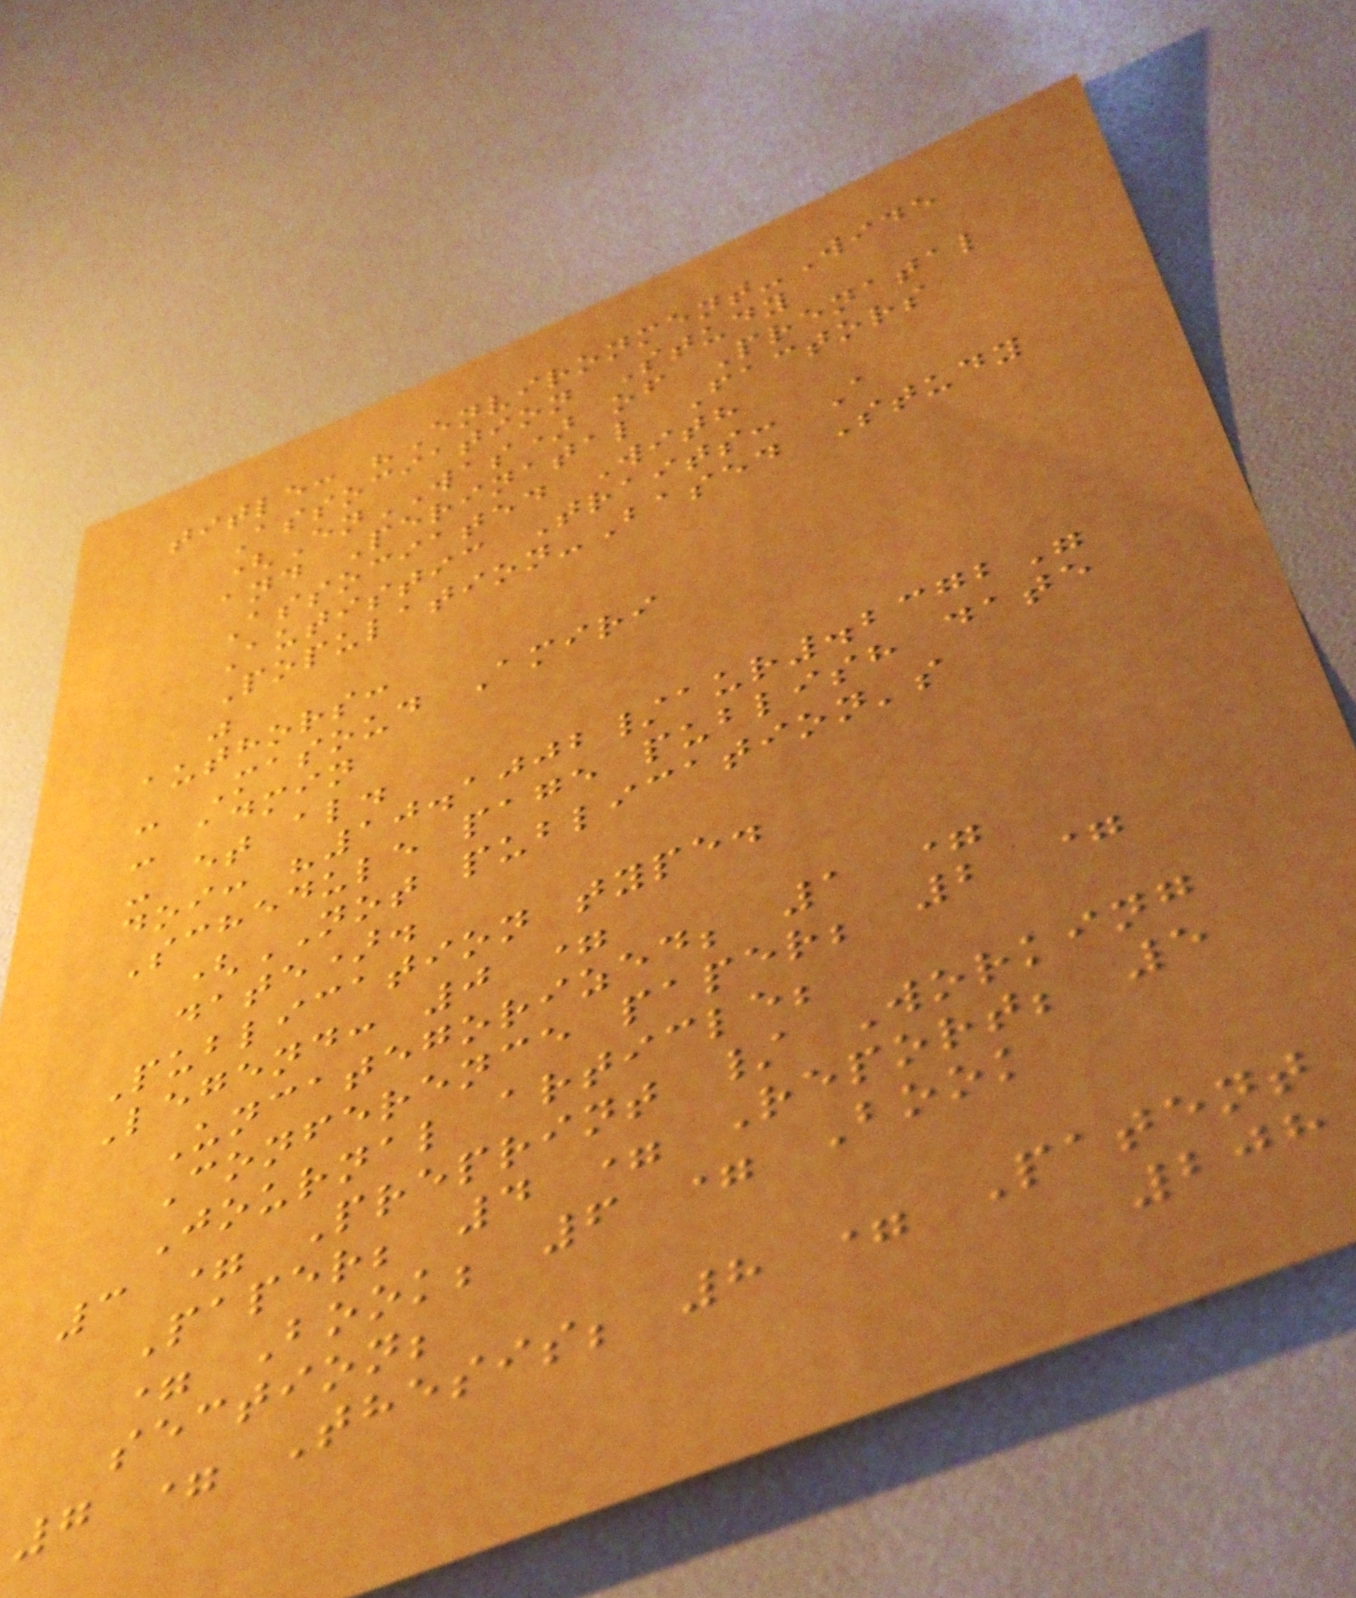title: "Environment-Wide
Association Study
(EnWAS) of Prenatal
and Perinatal Factors
Associated With
Autistic Traits: A
Population-Based Study
"
authors:
- Masoud Amiri
- admin
- et al.
doi: "10.1002/aur.2372"
Schedule page publish date
(NOT publication's
date).
Publication type.
Legend: 0 =
Uncategorized; 1 =
Conference paper; 2 =
Journal article;
3 = Preprint / Working
Paper; 4 = Report; 5
= Book; 6 = Book
section;
7 = Thesis; 8 = Patent
208
